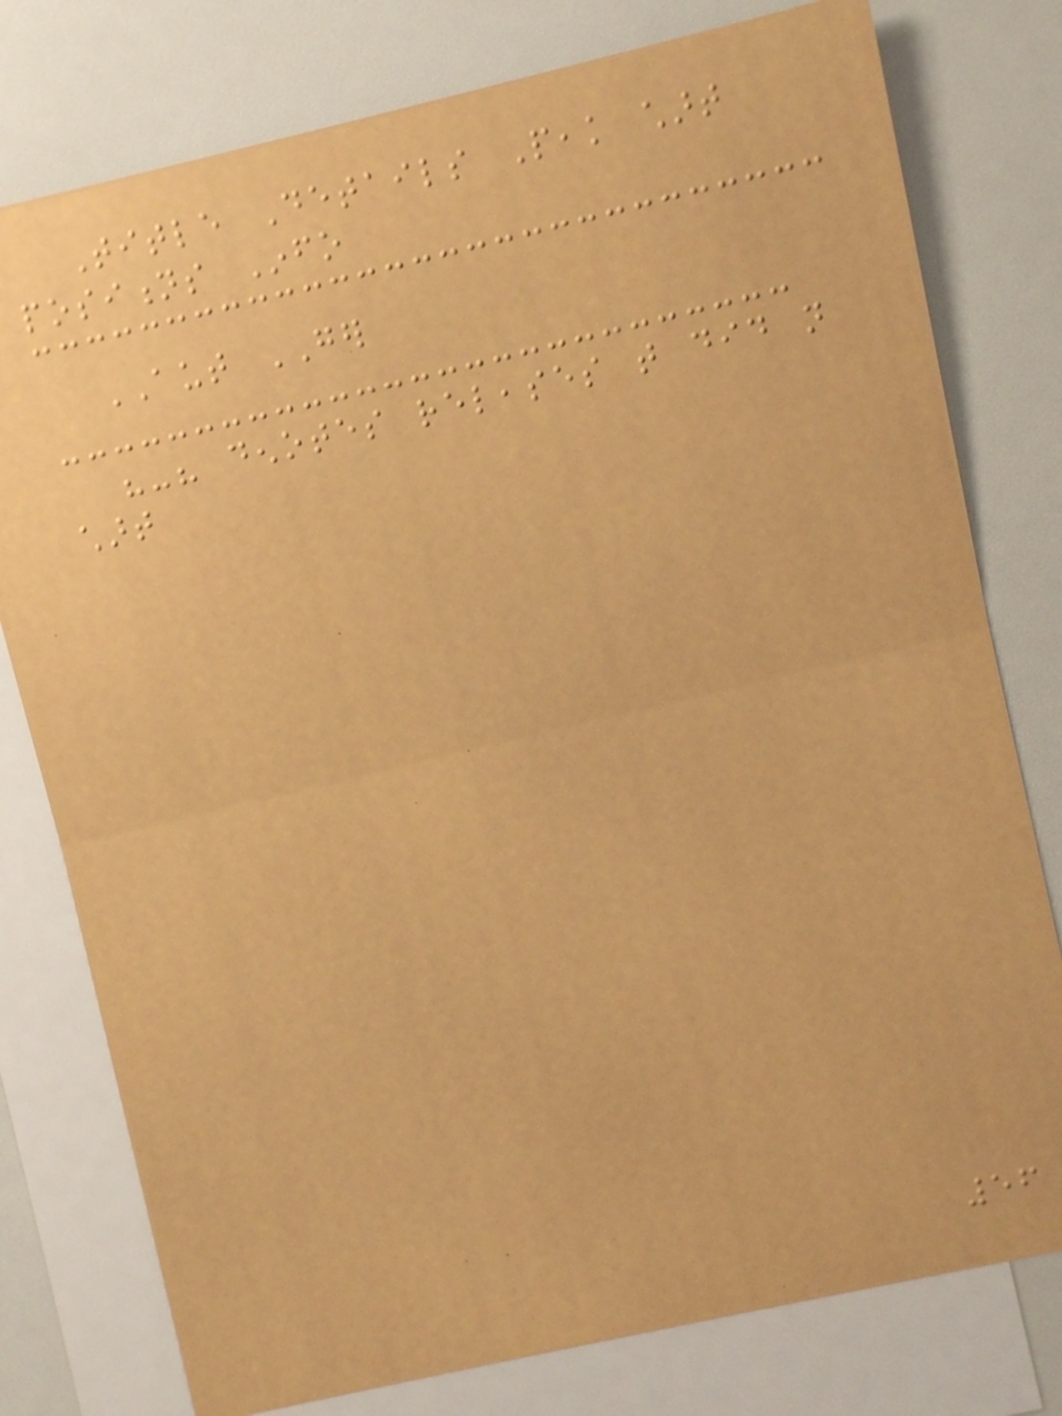Title Details Peak chart
positions Info
AUT GER
"-" denotes releases that did not
chart
56
